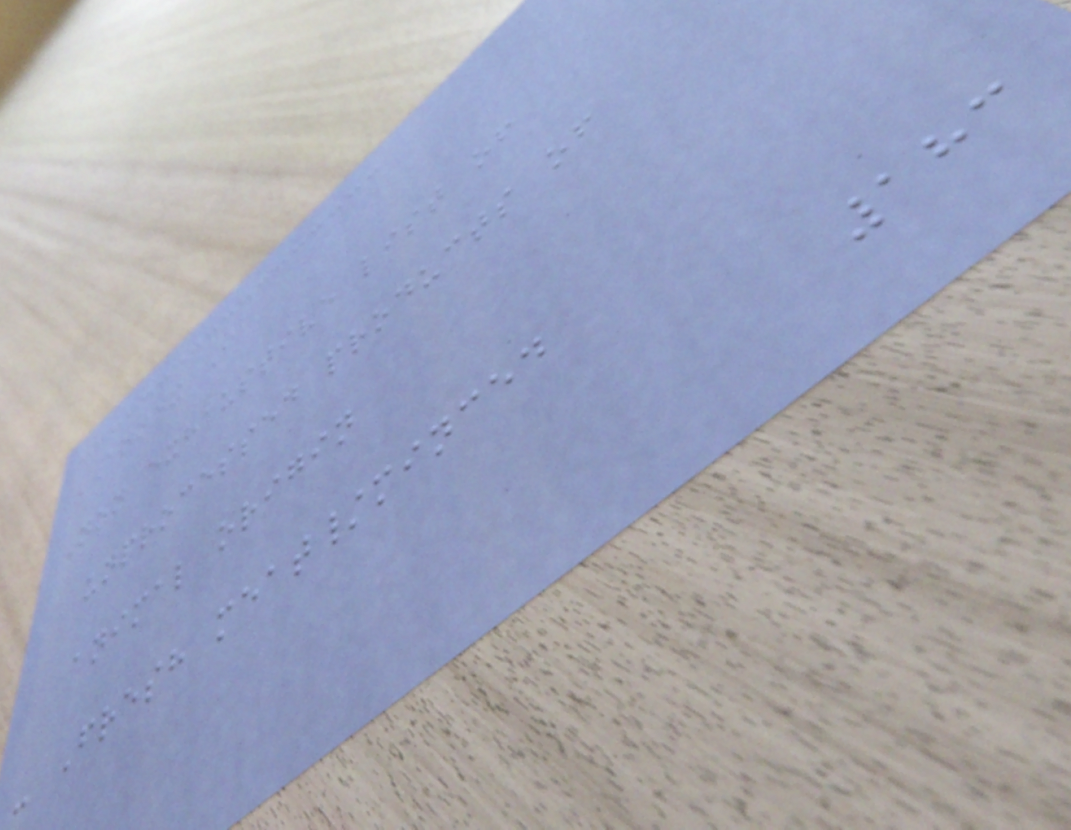ANNEX I
Non exhaustive list of
unprocessed products of
animal origin
- Fresh meat/minced
183
